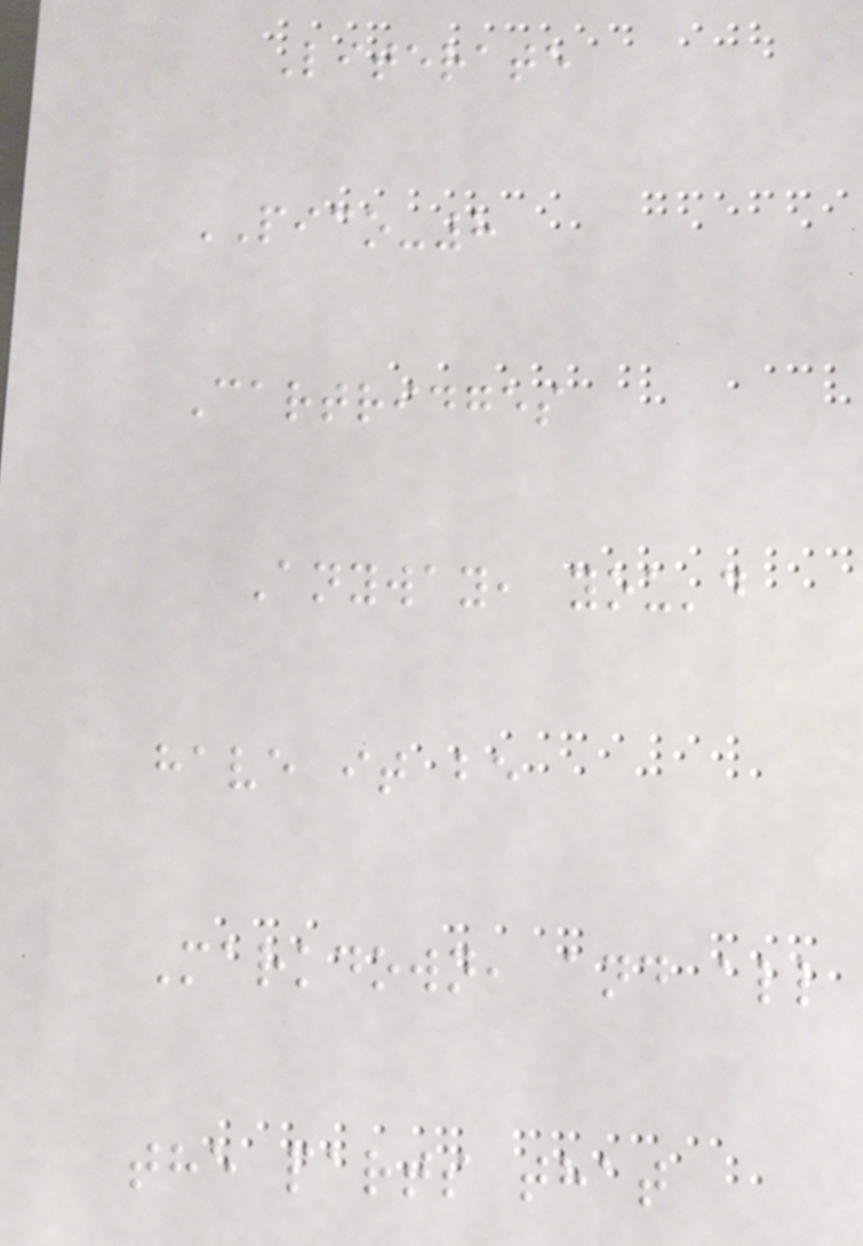Literate
PICO-8
Cartridges
Anyway, you'd
have it be
Markdown, and all
the parts that
